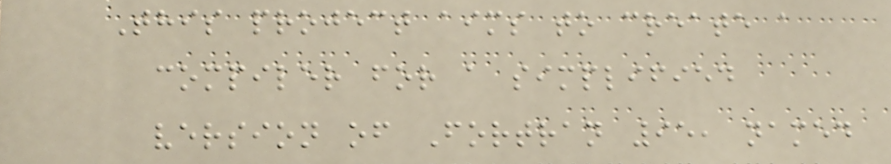This project aims to create a
compiler for a simplified
version of Fortran 95, named
